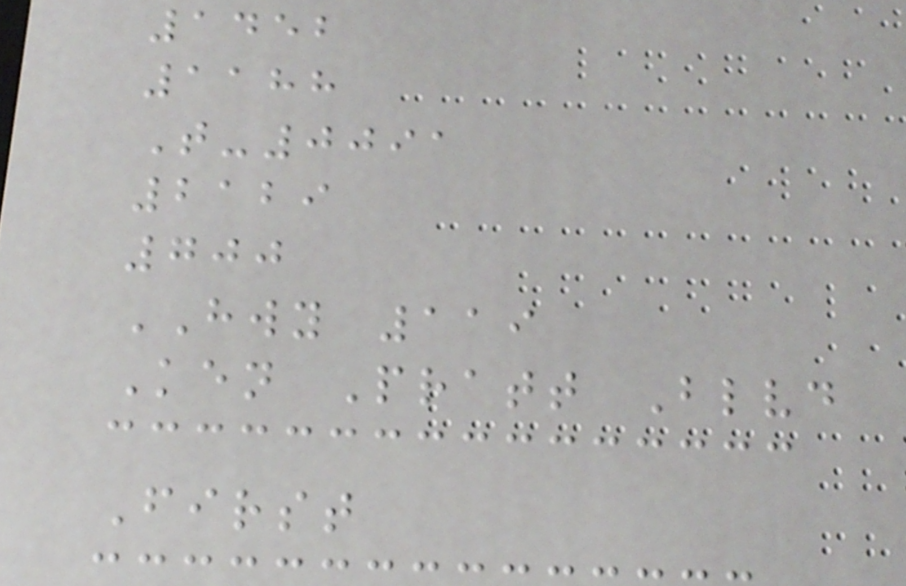1452
1188
T-0091
2129
700
HWY 119
Ken Pratt Blvd
First
